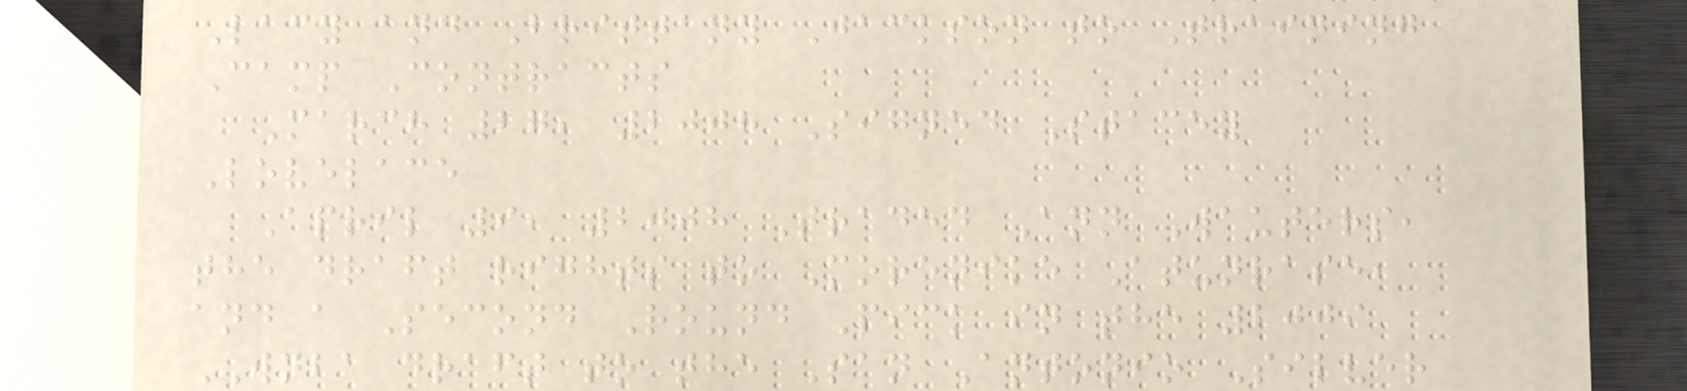Lacy and Brittany Jackson to Training
Camp Contracts
March 27, 2008 Signed Stacey
Lovelace
April 9, 2008 Traded Ann Wauters,
the draft rights to Morenike Atunrase,
and a Second Round Pick in the 2009
WNBA draft to the San Antonio Silver
